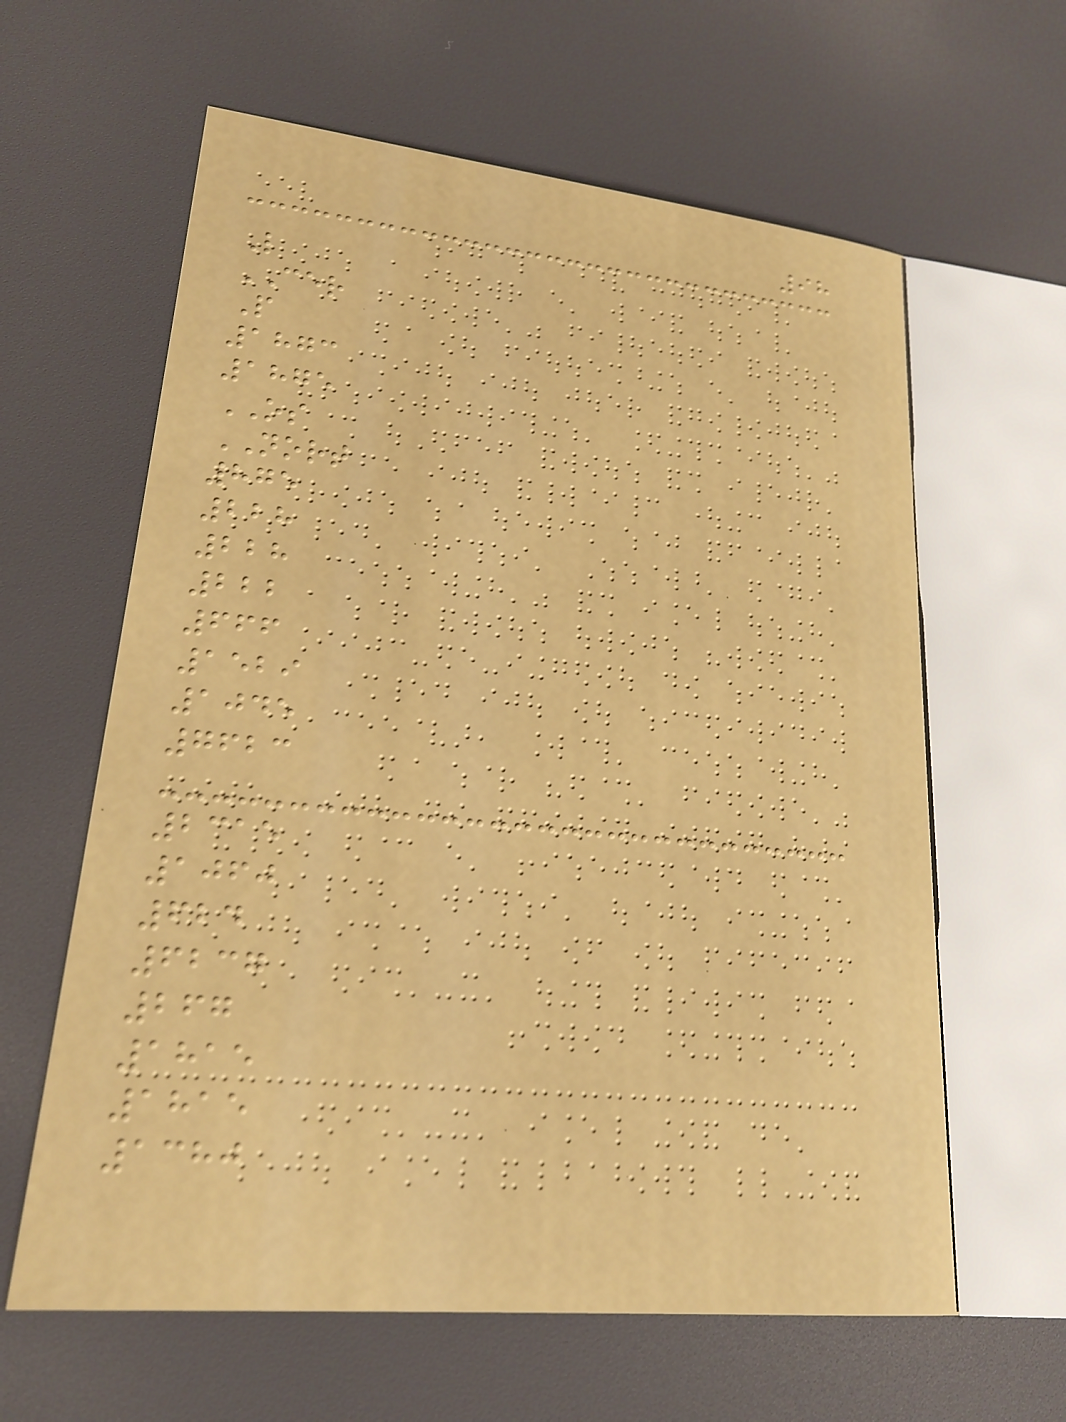98
L
CER
P
1873
1875
OS
NORT
875
228
228
222
666
1529
1045
7623
2315
1060
624
6237
267
1815
1815
1380
